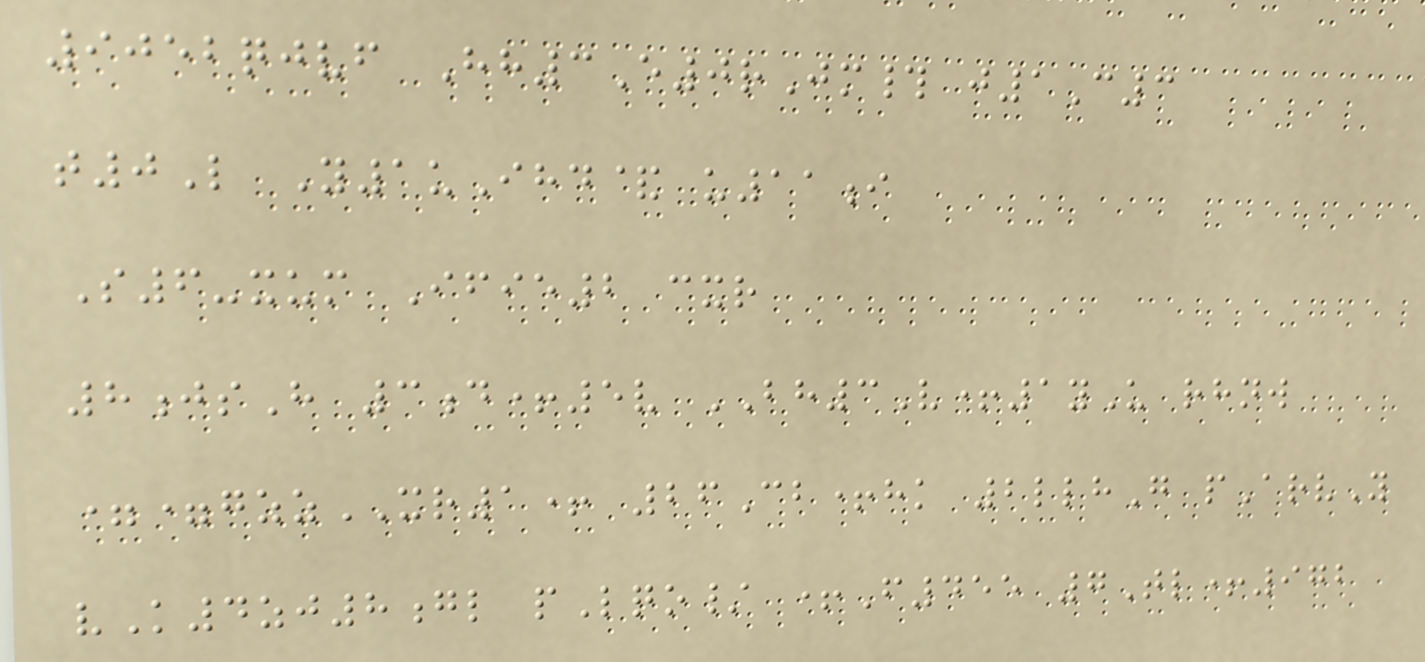9052qjvf Hh3E0rJm# j1C3
t0L Y1uIhd& u11i
S6-xum Ifie2 cxr
8jsH 3d+5v BH3V+1yU rhnw
==gzzXR1+ 26Cb+hk 2llhG pArvY
vK4zj8gl pLqo/ +F455 7Tl+972
